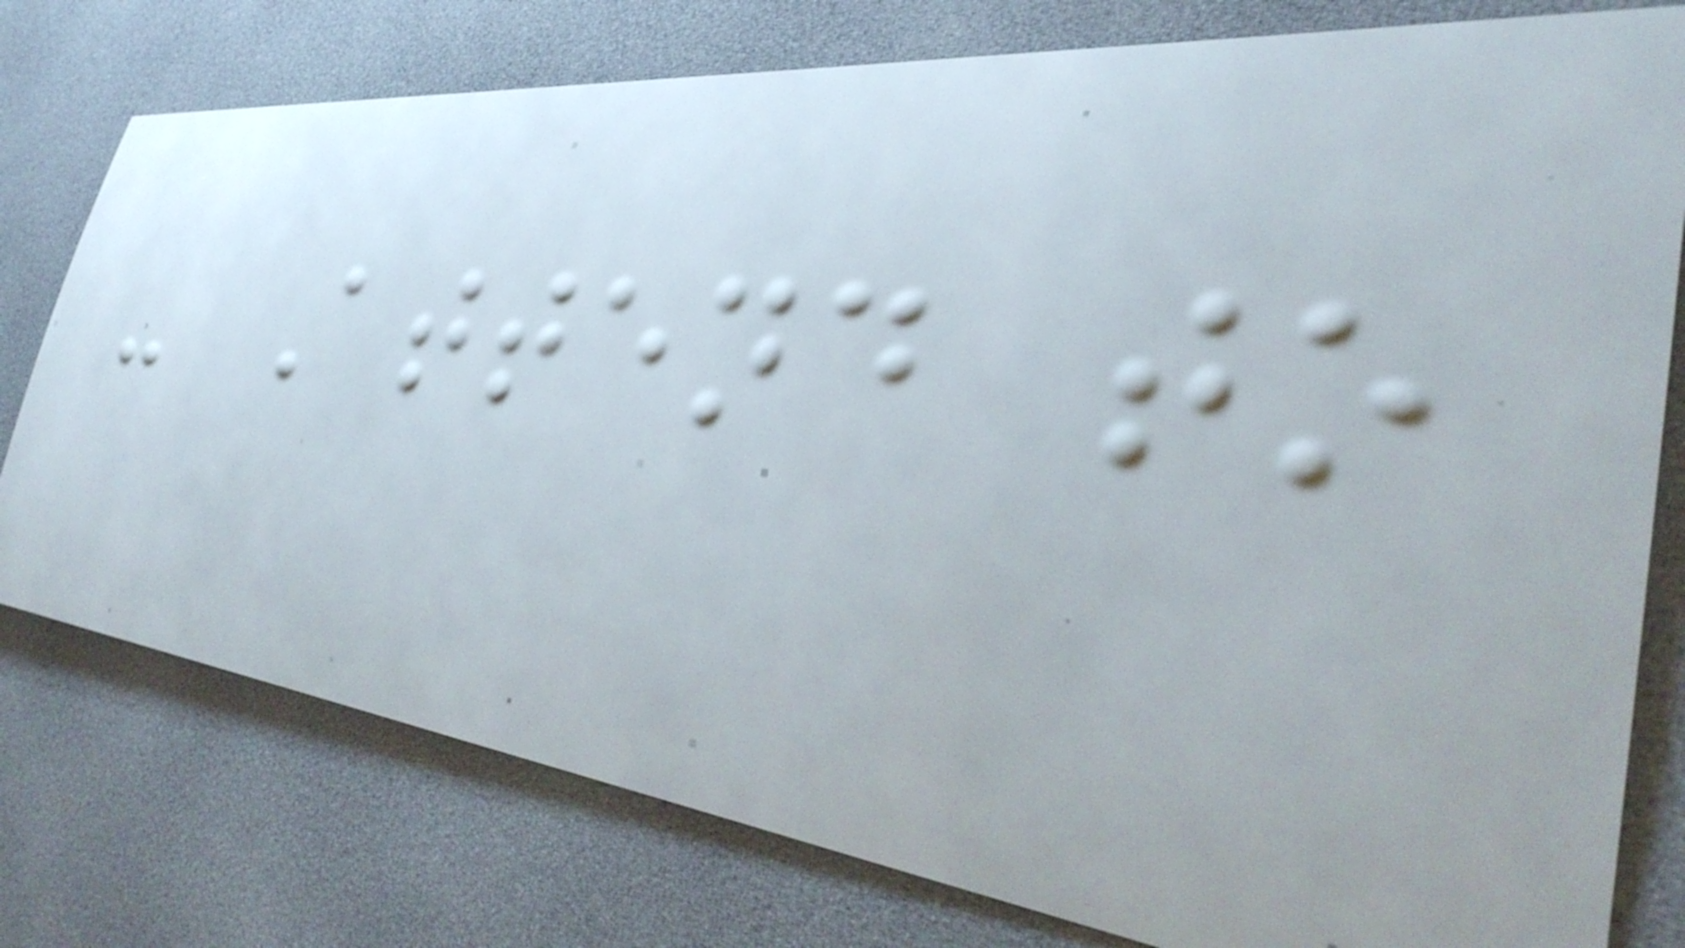- Attend to
